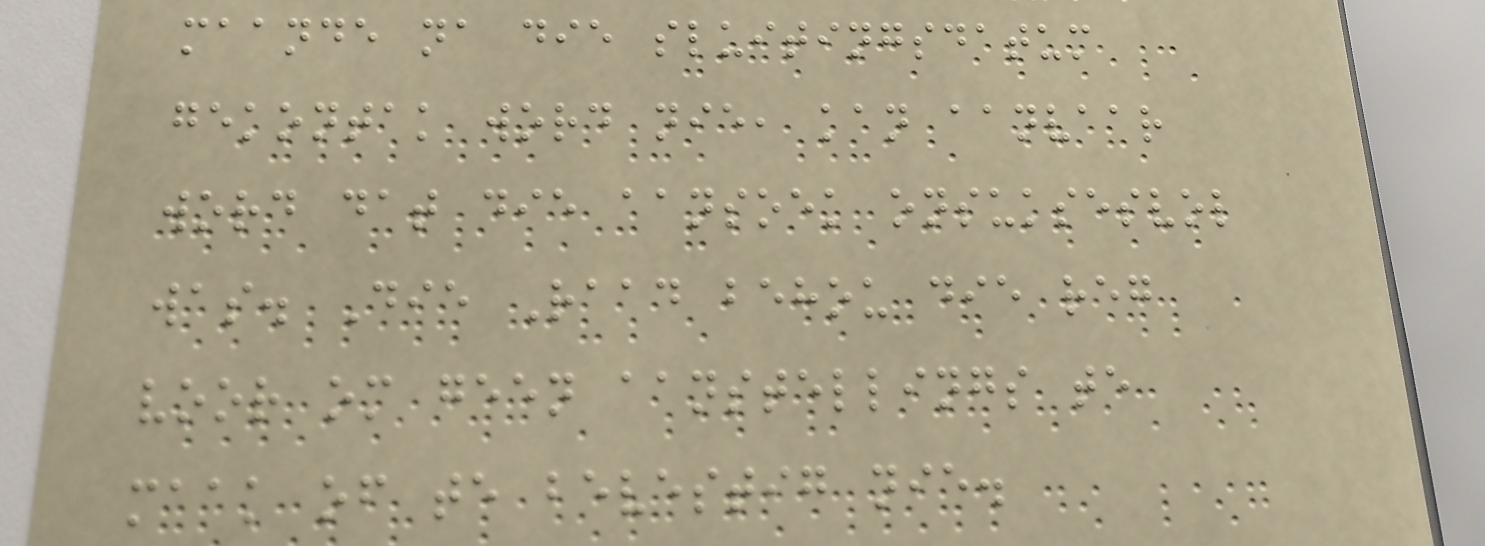maande na die sluitingsdatum
gekontak word nie, kan aanvaar
word dat die aansoek onsuksesvol
was. Die Raad behou die reg
voor om geen aanstellings te
maak of te bevestig nie.
